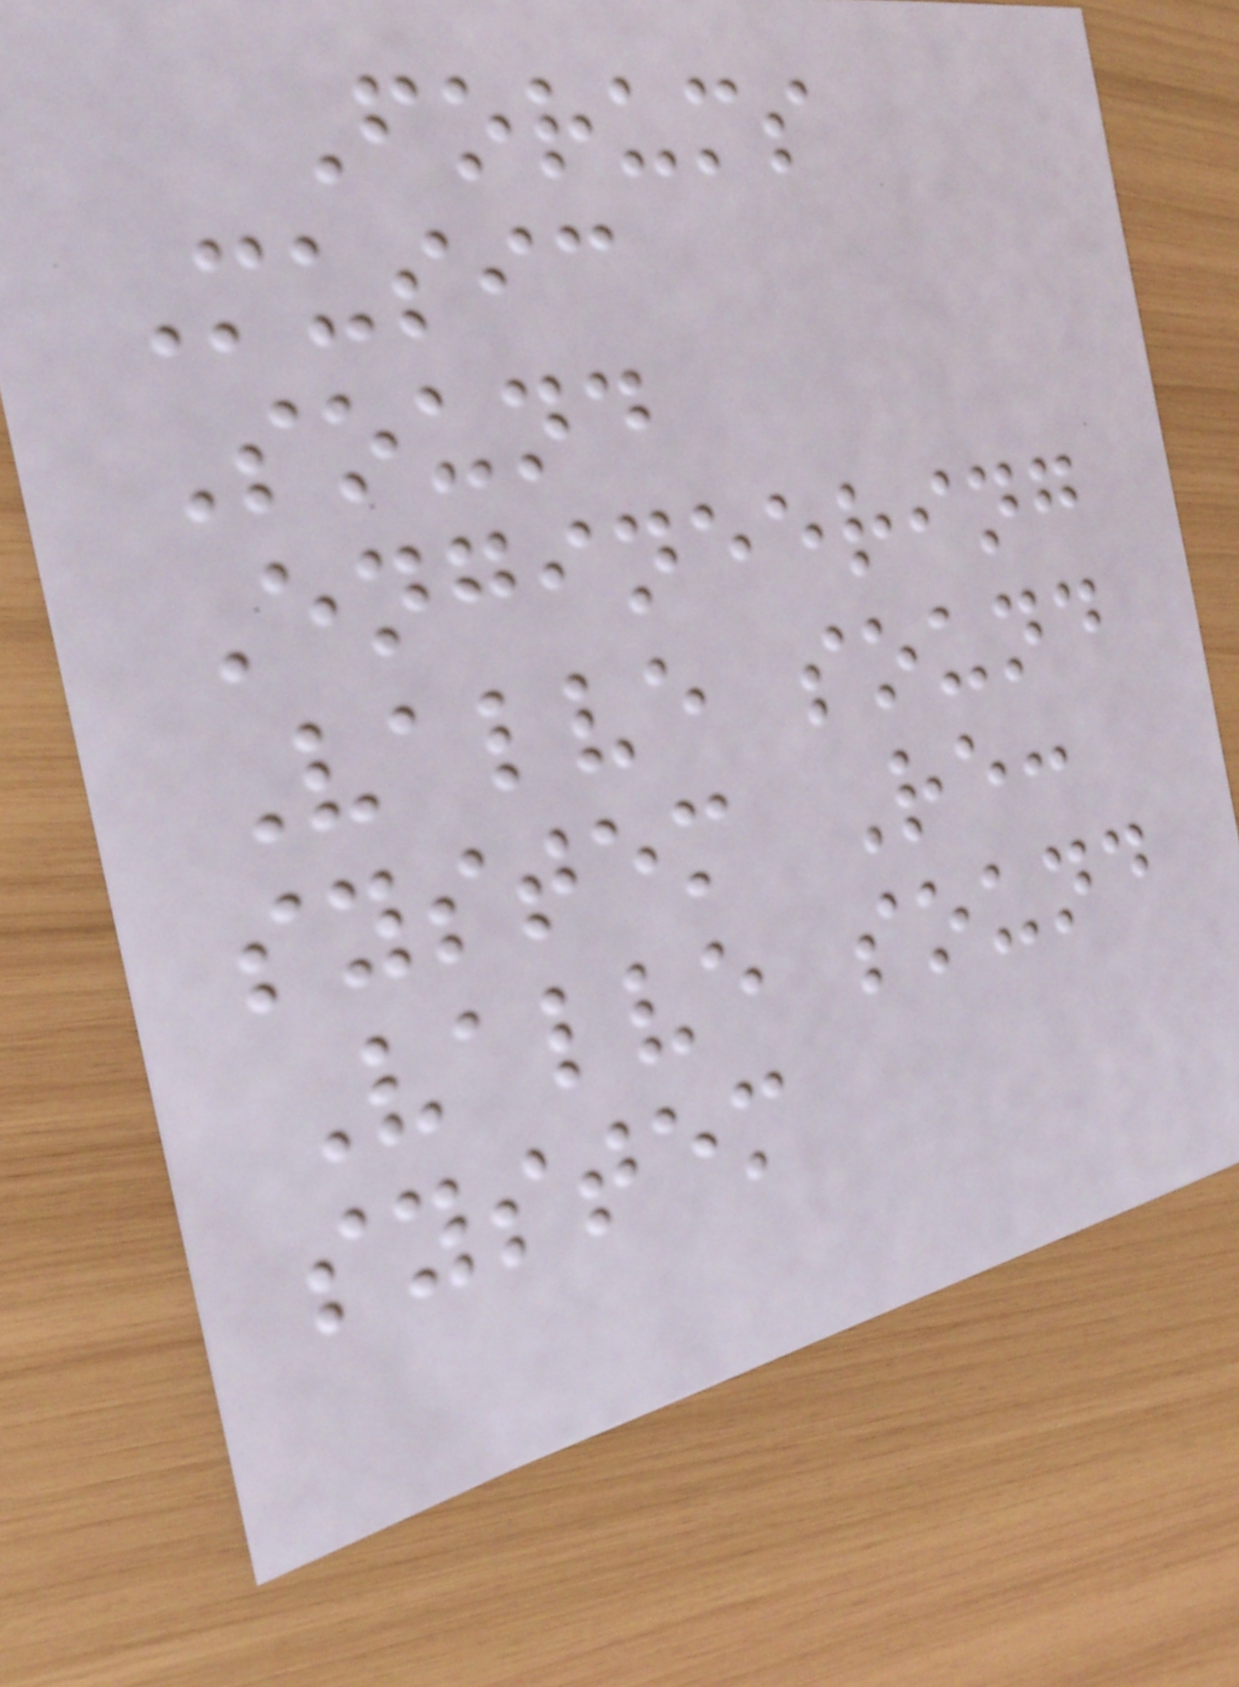Forums
Music
Sound
Engineering
Valve sound
system Re:
Valve sound
system
